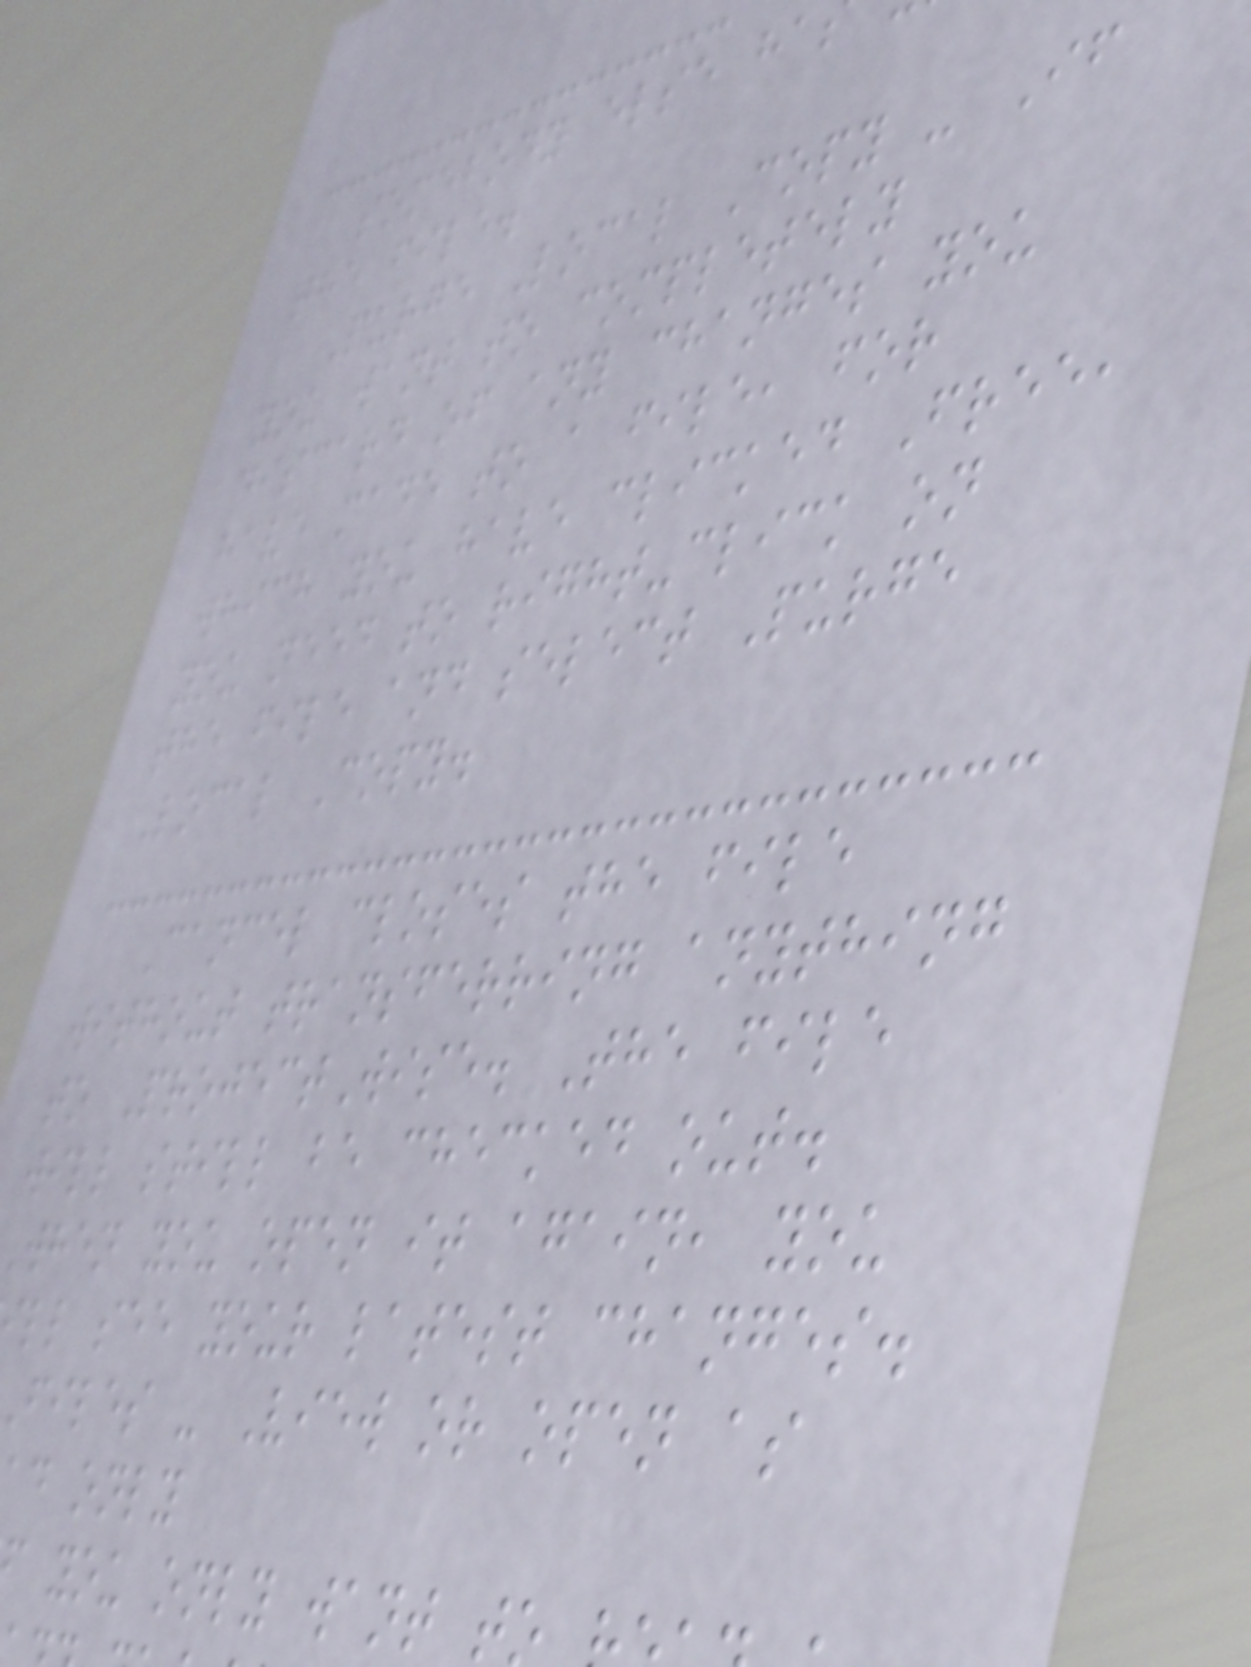somebody else ha
the file.
Purge Local Copy - If
you want to completely
discard of any changes you
have made to a file, for
which you have clicked Free,
you need to right-click on
the file and select Purge
Local Copy.
Cancel closes the file
without transferring anything
to ProjectWise. The file
will still be checked out.
when you open it again, you
ll see your latest changes.
files - View or open as
d only
you only want t
